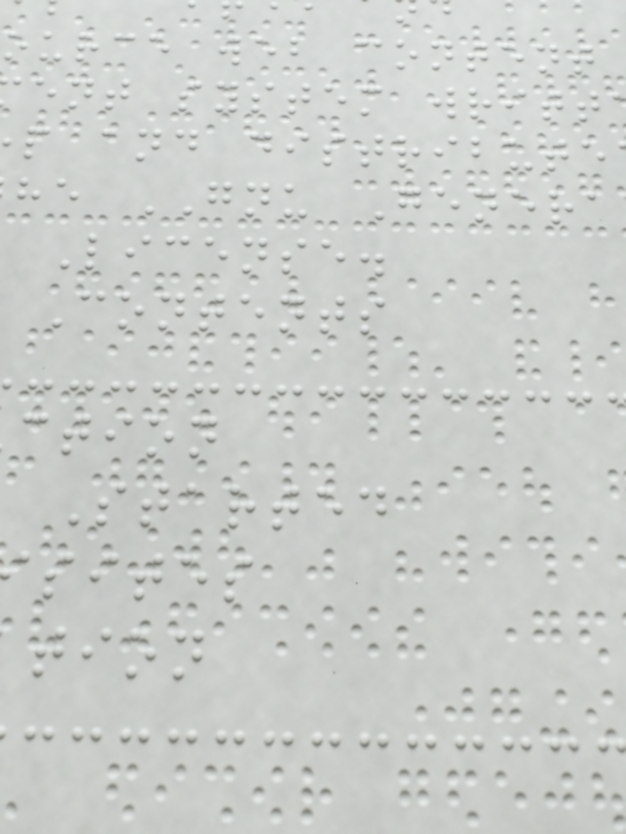ource web content
ent system writt
p and distribute
he GNU Genera
License.
Contents
ction
Started
sites
tion
